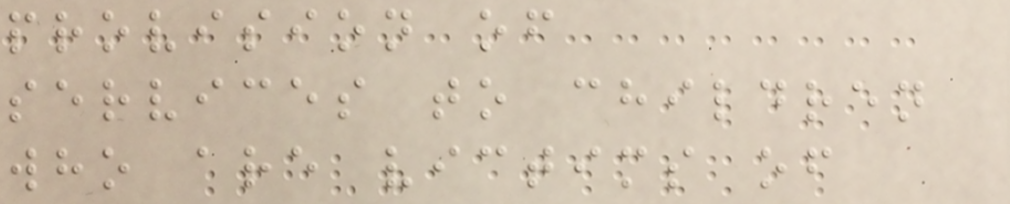provision of
services to children
who are victims of
